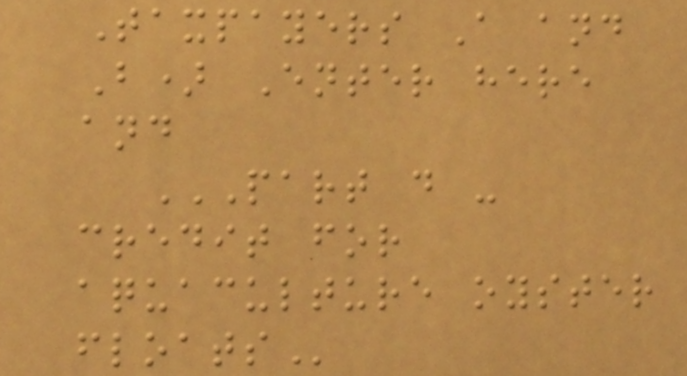Taxpayers A and
B) Enter here
and
PART D -
CREDIT FOR
AQUACULTURE OYSTER
FLOATS
